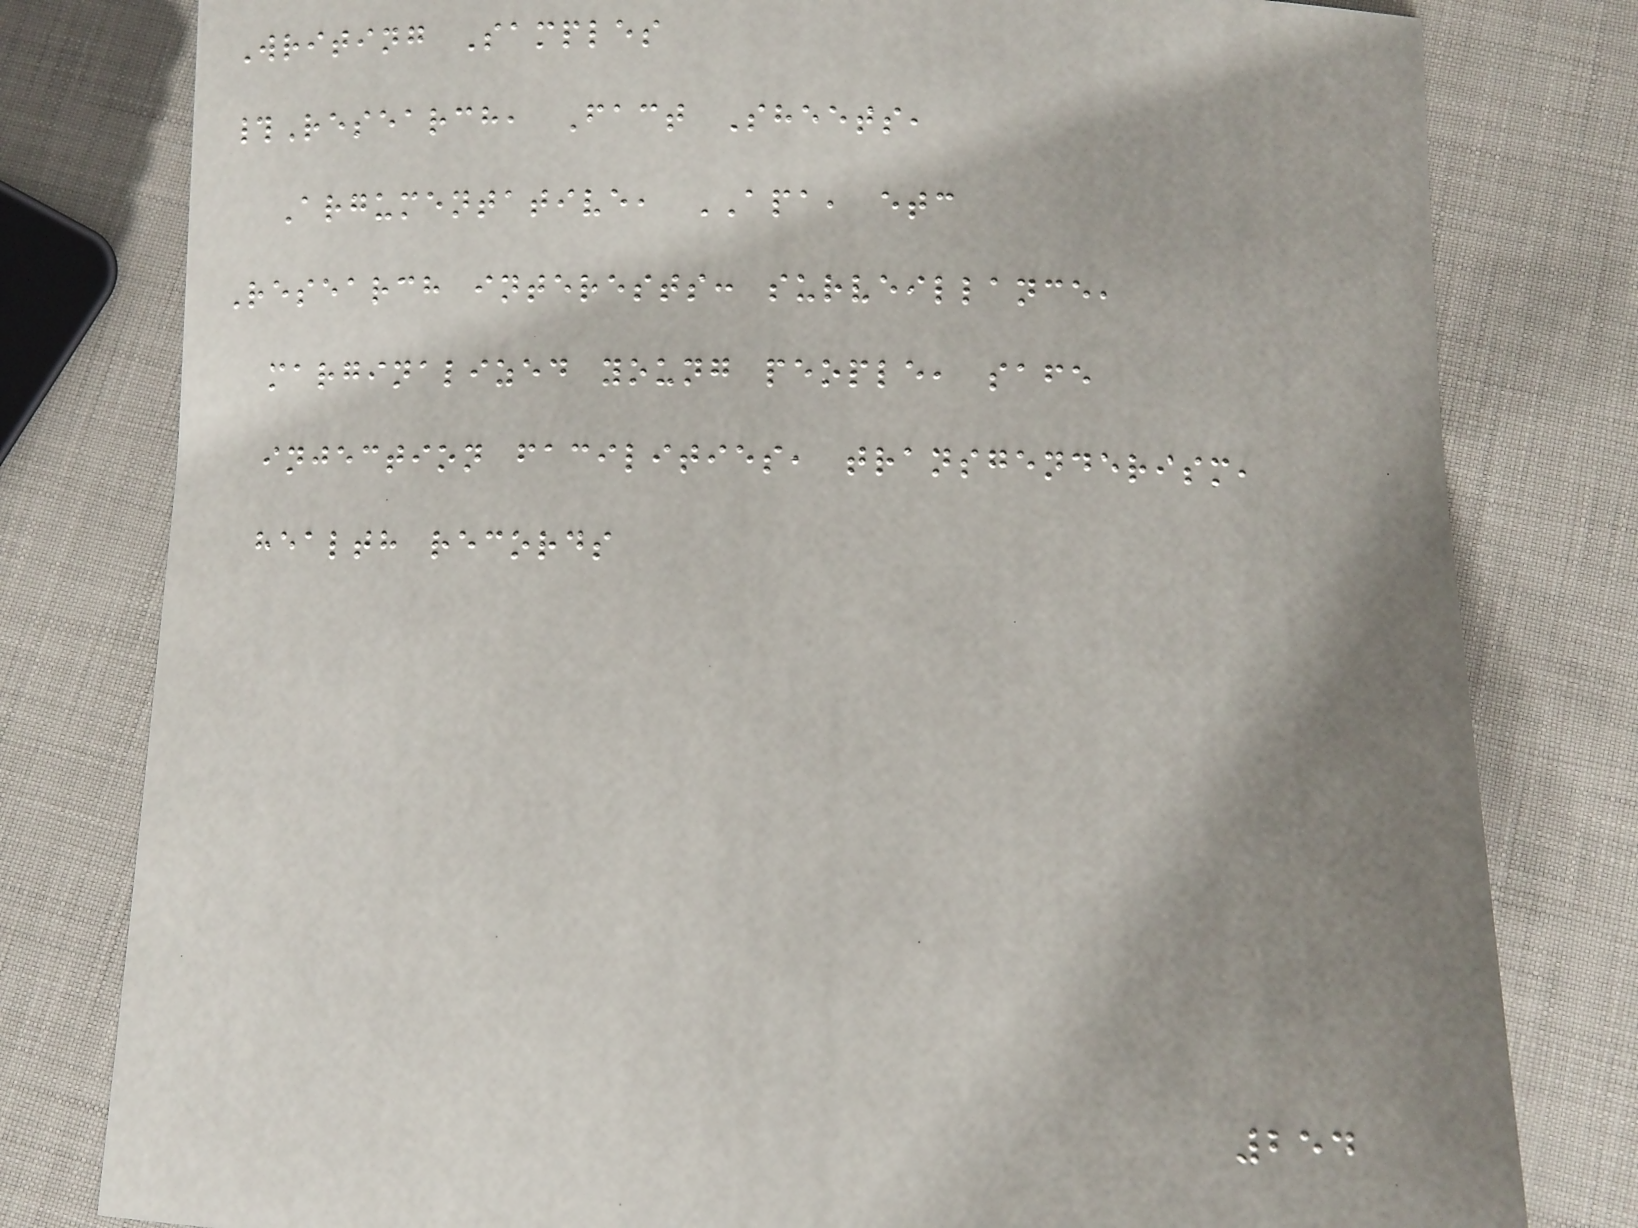Writing Samples
#Research, Fact Sheets,
Argumentative, APA, etc
Research interests: surveillance,
marginalized young people, safe
injection facilities, transgenderism,
health records
254
